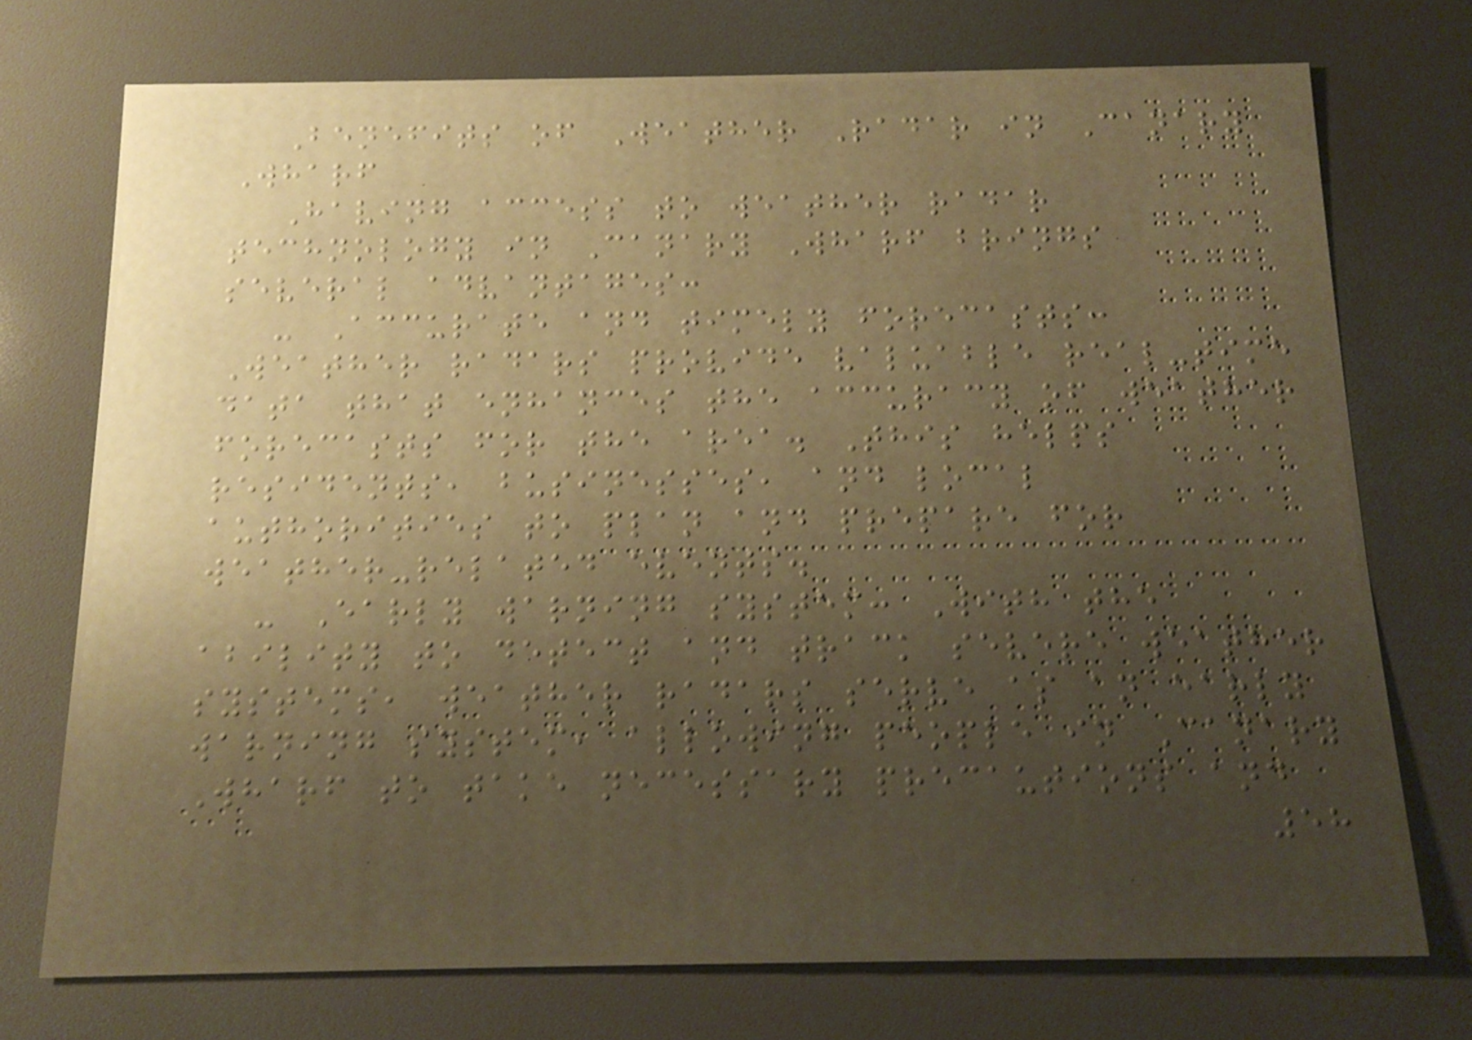Benefits of Weather Radar in Canary
Wharf
Having access to weather radar
technology in Canary Wharf brings
several advantages:
- Accurate and timely forecasts:
Weather radars provide valuable real-time
data that enhances the accuracy of weather
forecasts for the area. This helps
residents, businesses, and local
authorities to plan and prepare for
weather-related events.
- Early warning system: With the
ability to detect and track severe weather
systems, weather radars serve as an early
warning system, allowing people in Canary
Wharf to take necessary precautions and
58
